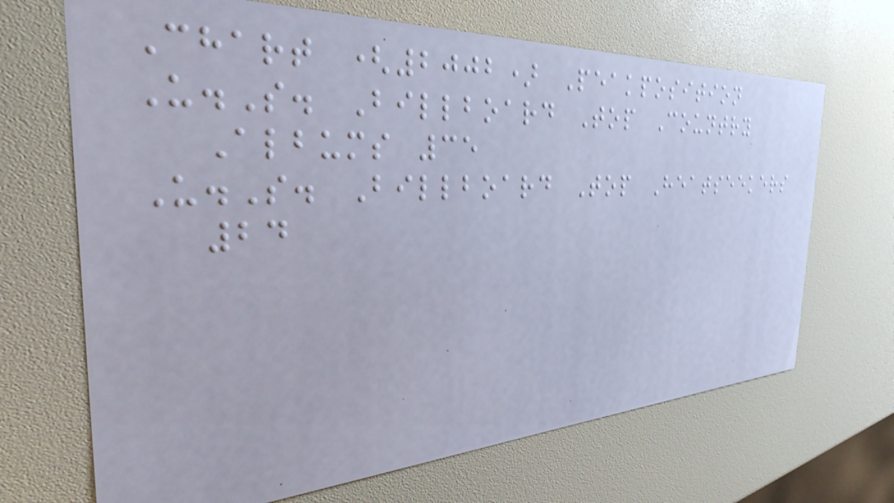Chart (2002) Peakposition
U.S. Billboard Top Country
Albums 35
U.S. Billboard Top Heatseekers
24
